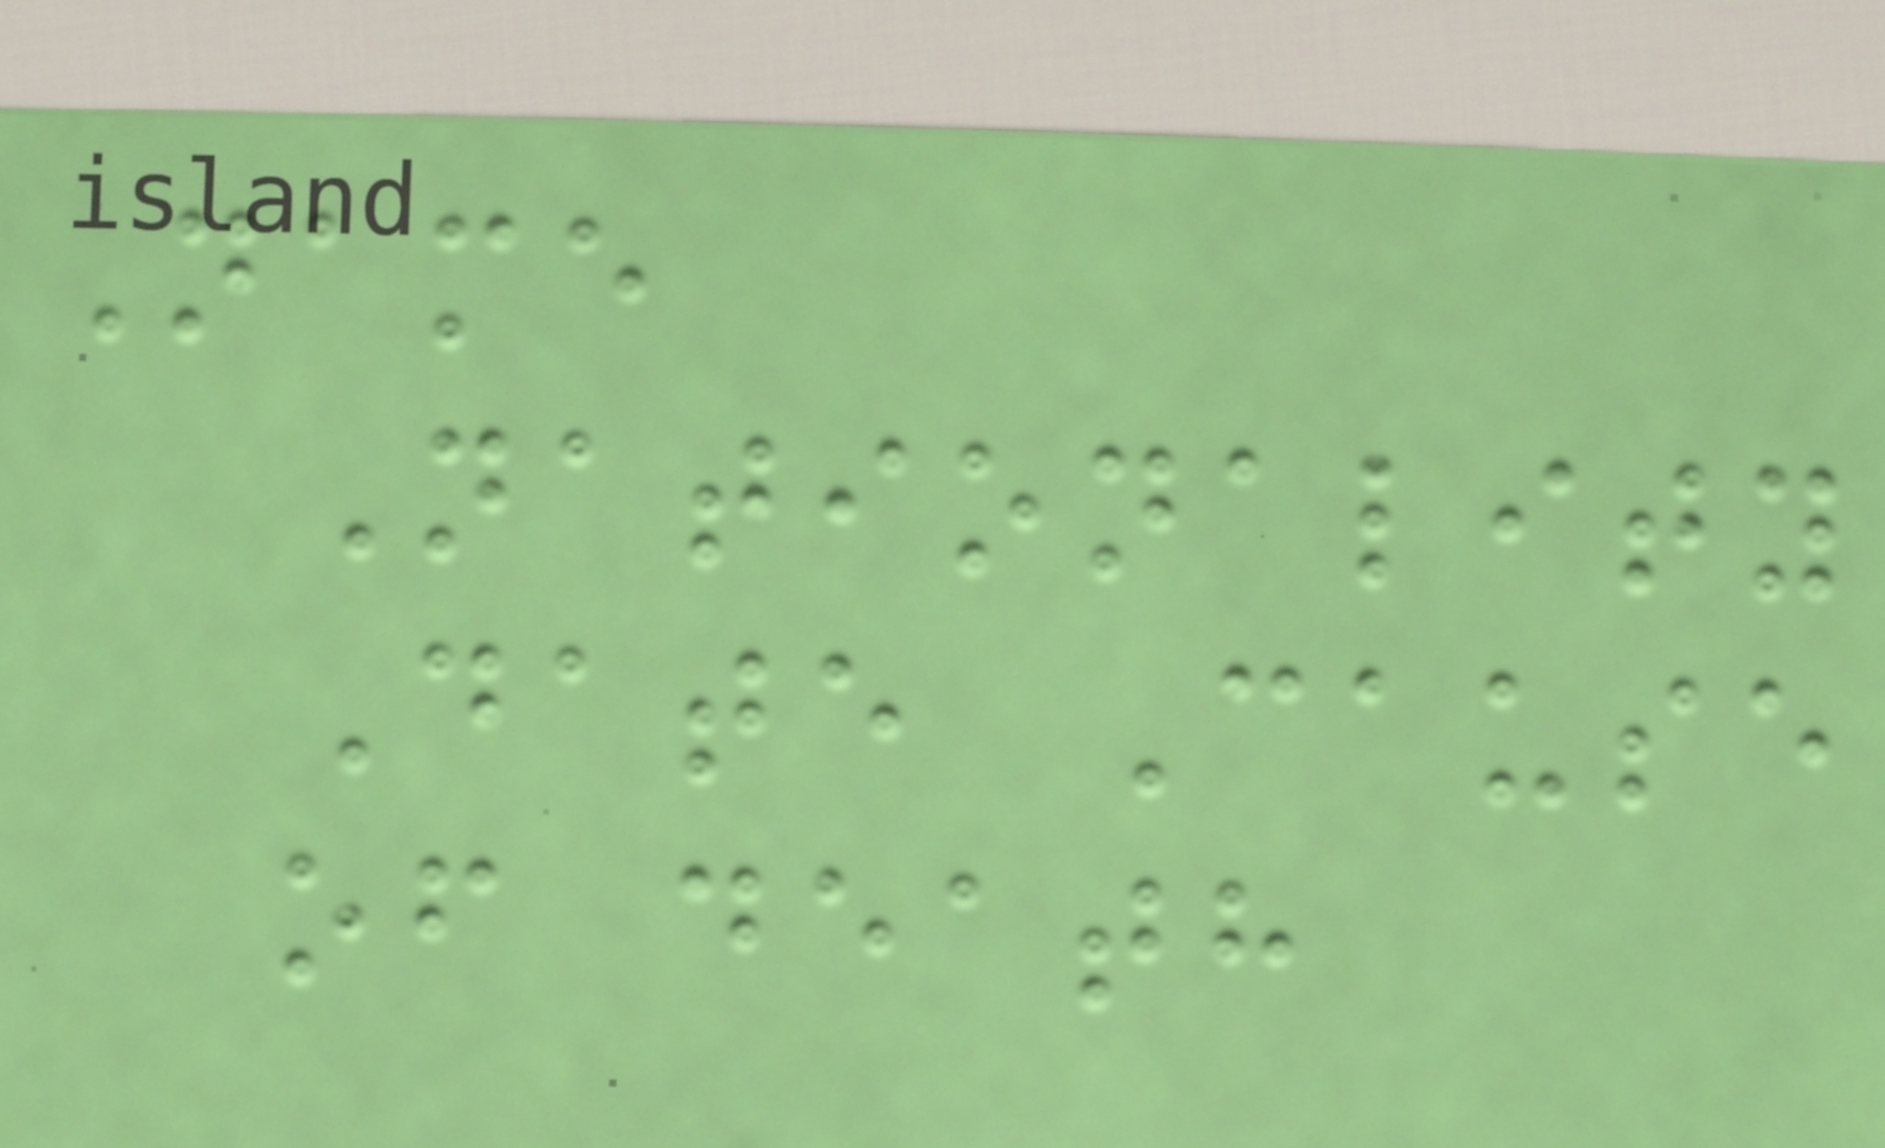Name
Nationality
Date Cause
of death
